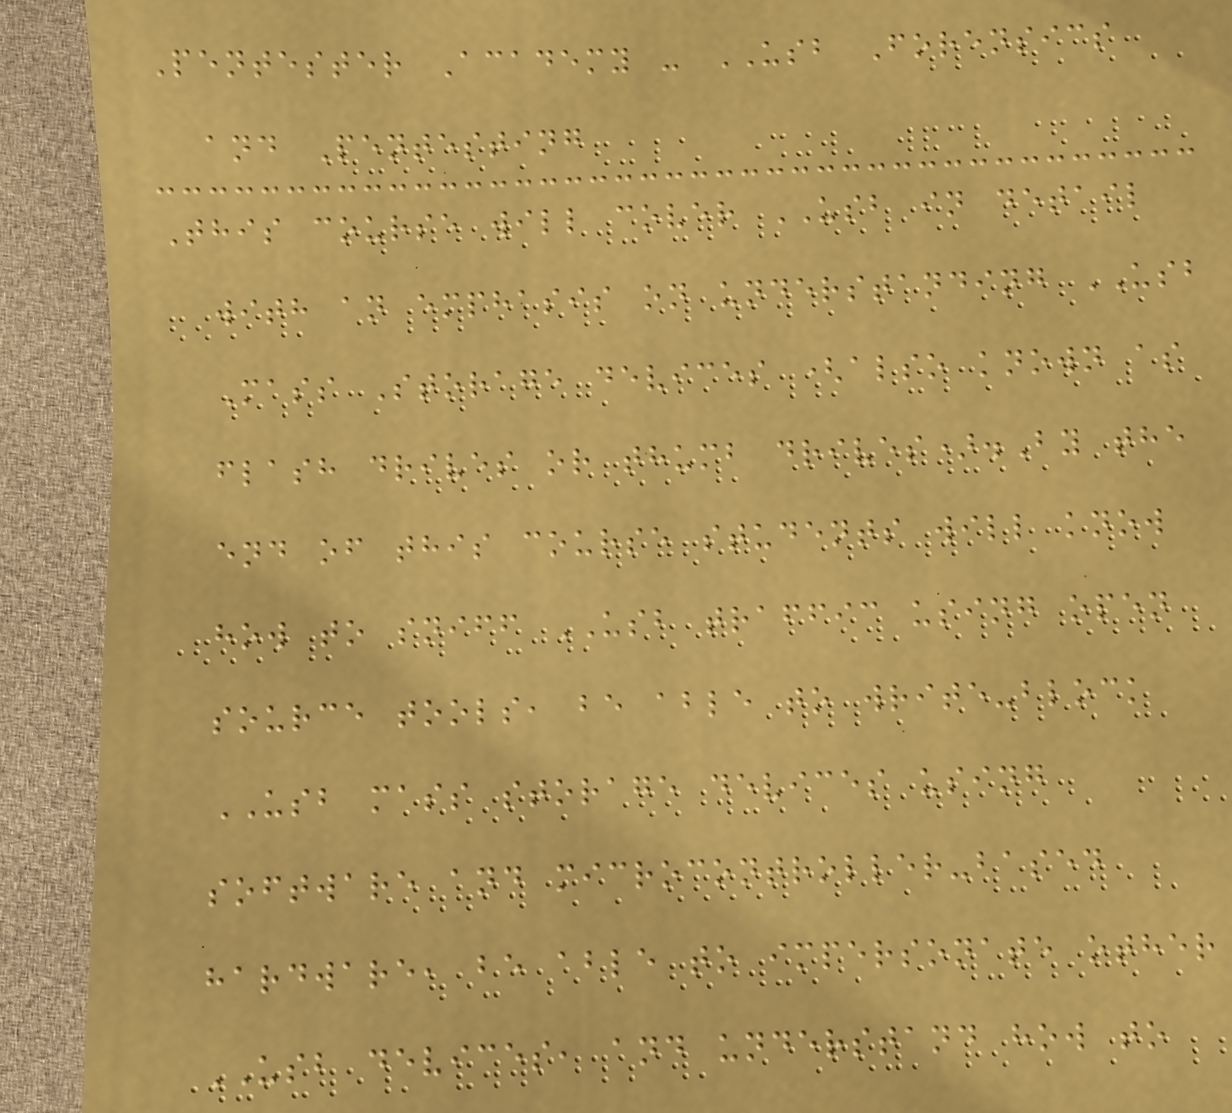Pentester Academy - USB Forensics
and Pentesting
This course will cover USB in detail
with an emphasis on understanding USB
Mass Storage devices (also known as
flash drives or thumb drives).By the
end of this course students will know
how to sniff USB traffic using open
source tools, be able to write-block
USB mass storage devices using
software and microcontroller-based
hardware, be able to impersonate other
USB devices, and understand how to
